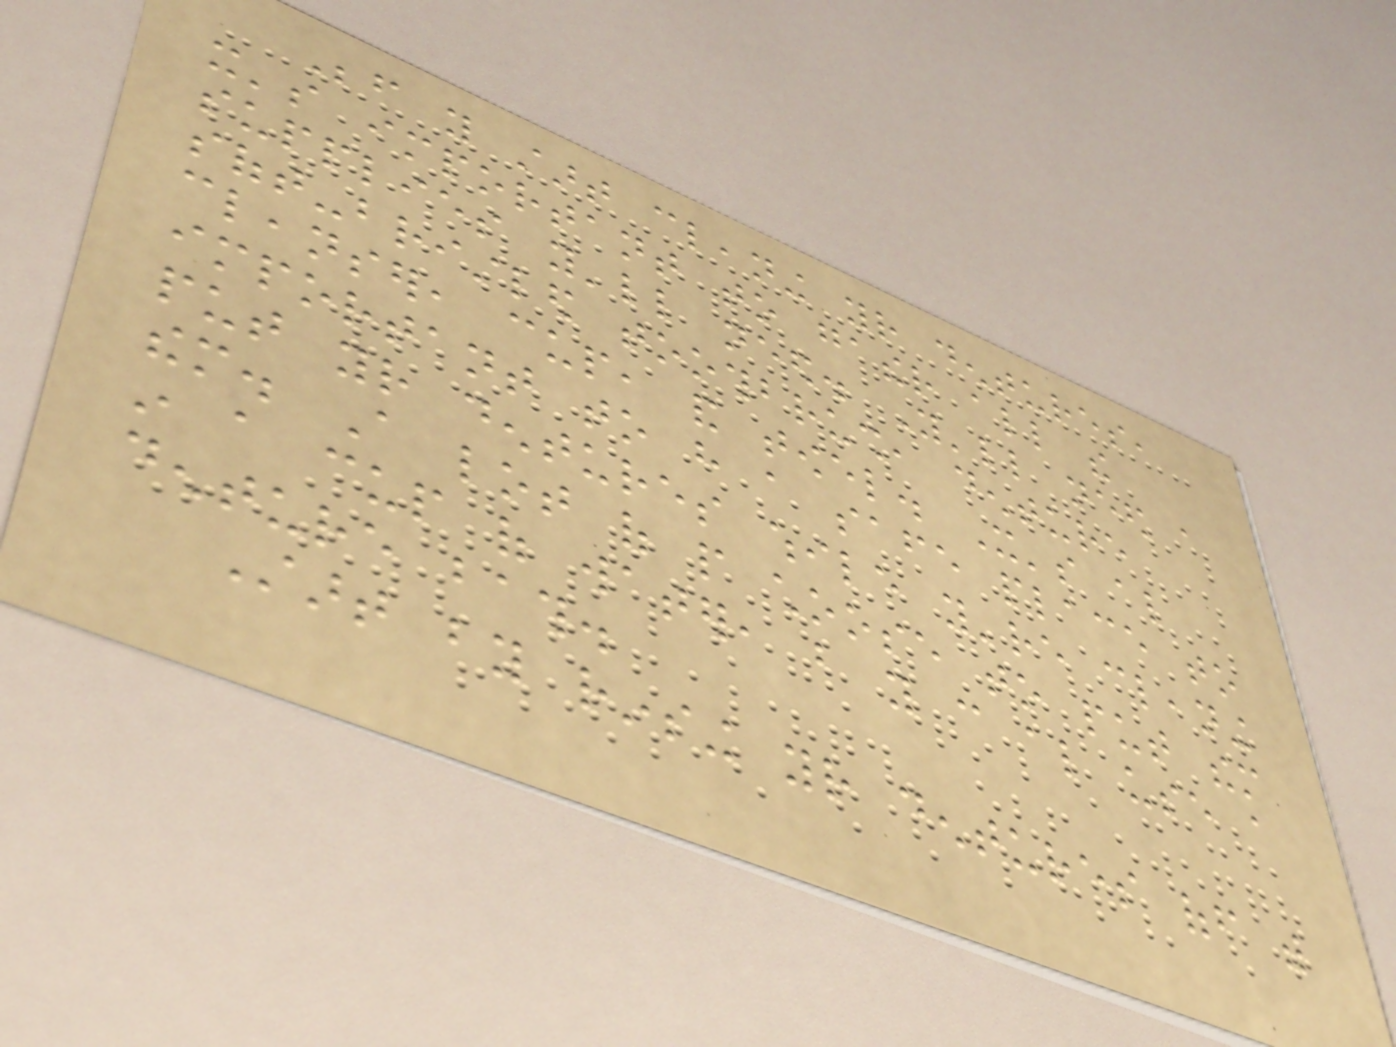Before you start cleaning your dentures,
it's important to gather all the
supplies you'll need. You'll need a
soft-bristled toothbrush, denture
cleanser, cup, and towel. It's also
important to have a safe place to
put your dentures while you're cleaning
them. A lot of people choose to put them
in a cup of water, but you can also use a
denture bath.
Start by rinsing your dentures off with
